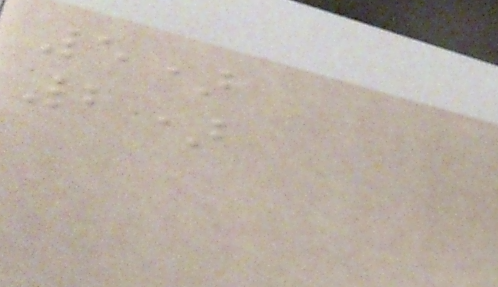5)
2)
